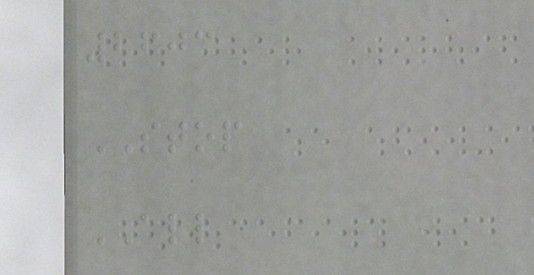2603
STOP
ALL
